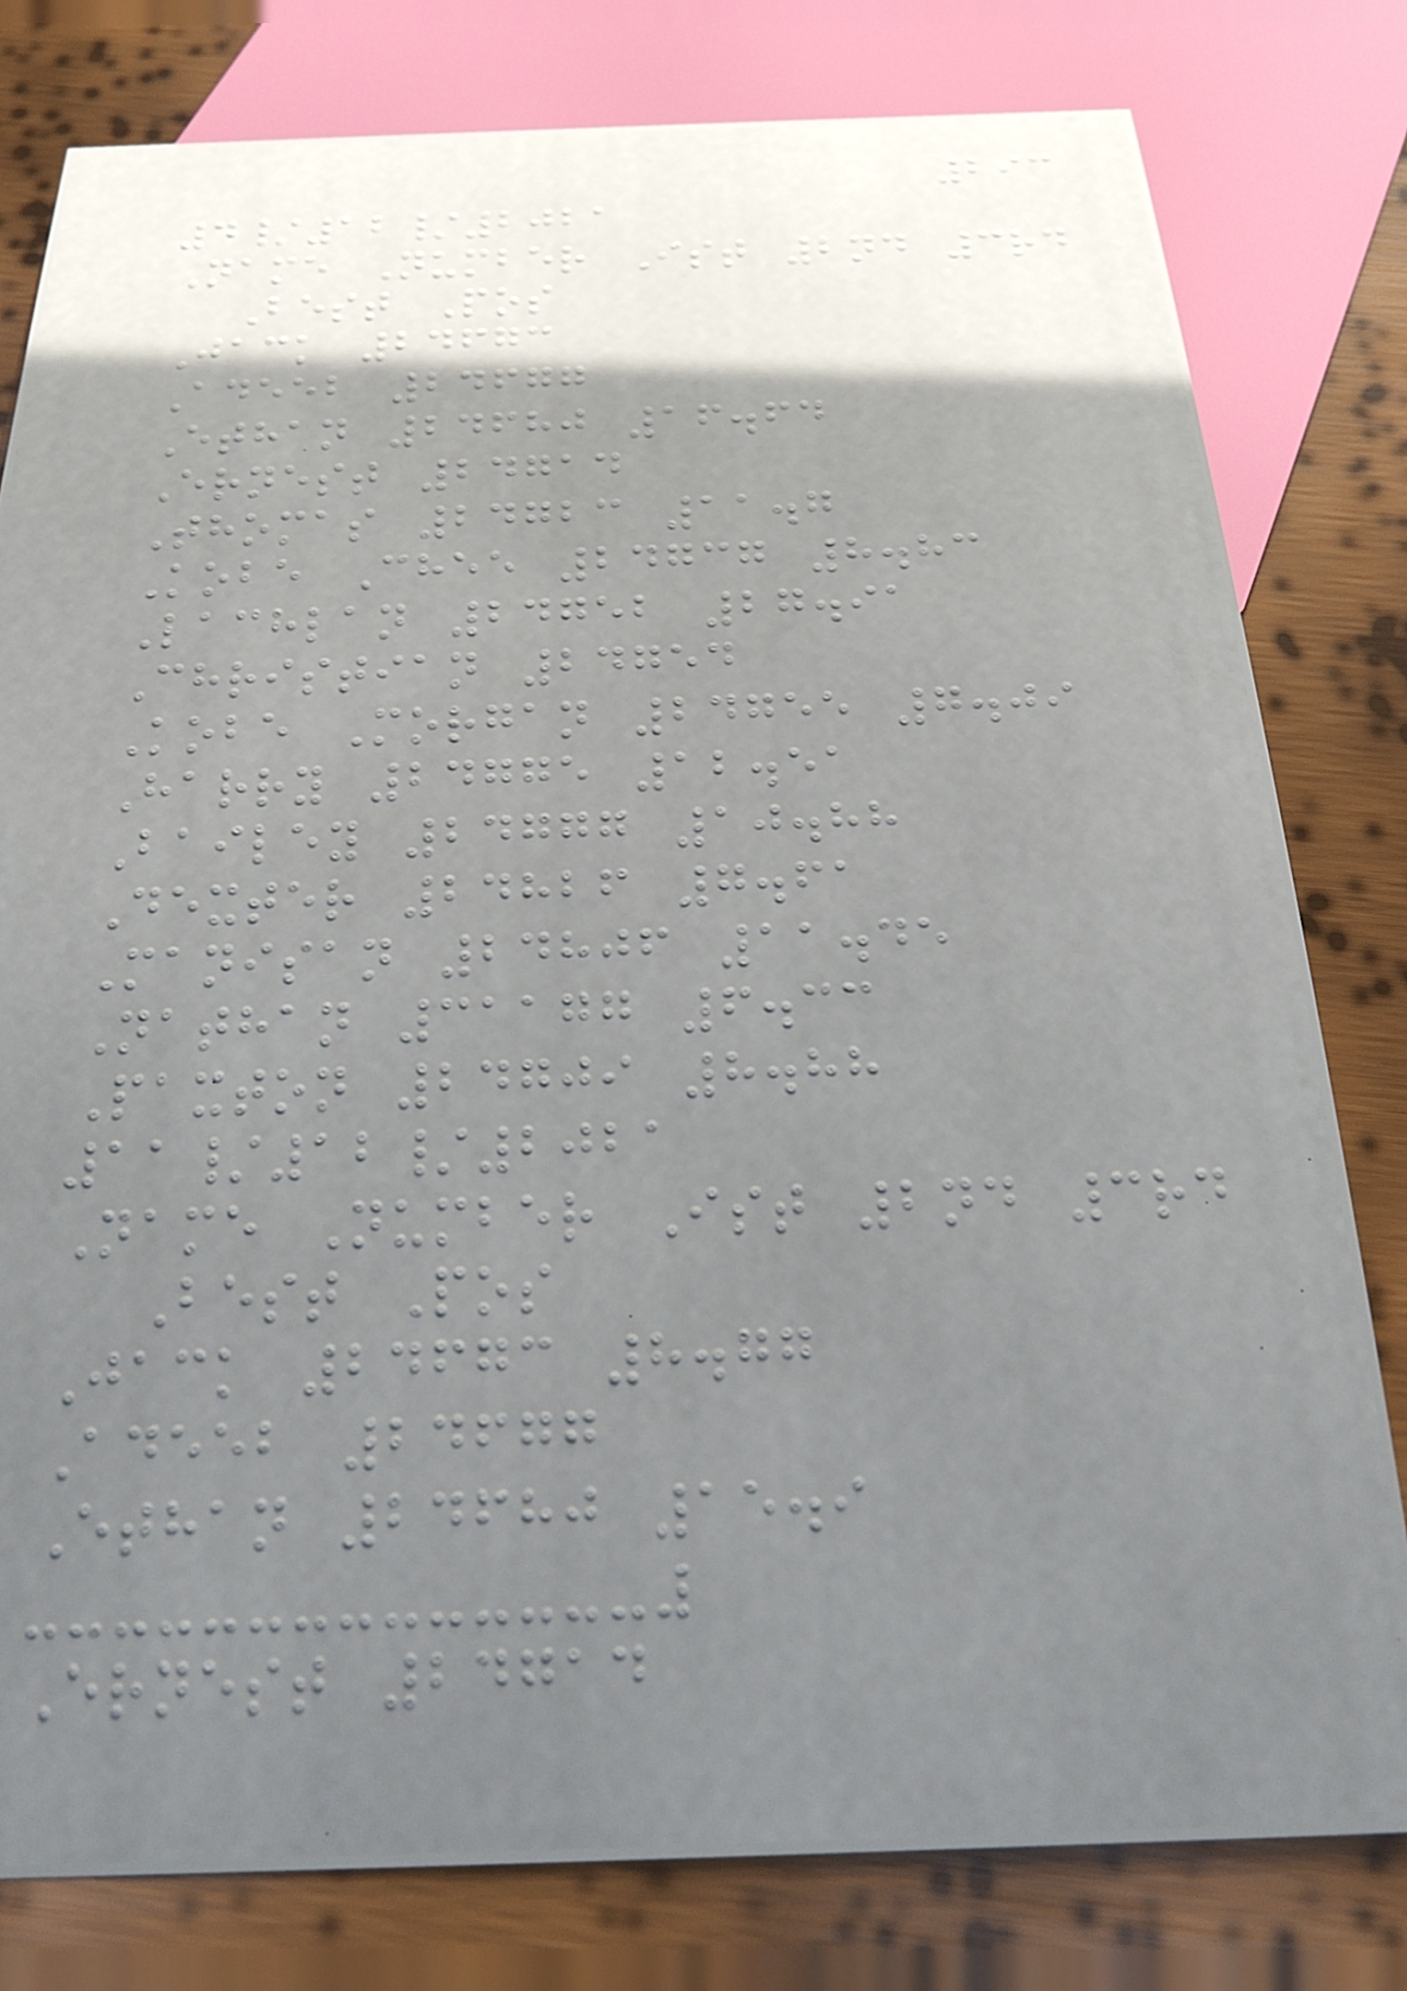293
4/12/2021
Name Number Ist 2nd 3rd
Best Pos
Jack 24673
Adeeb 24677
Ethan 24680 16.64
Ernest 24714
Thomas 24723 11.7
Kobe Chee 24737 8.83
Lachlan 24752 27.91
Christian 24754
Kobe Morgan 24755 7.09
Harry 24775 12.51
Bailey 24777 10.88
Dexter 24826 7.61
Manisan 24806 11.45
Nathan 31177 6.33
Paxton 24709 8.88
11/12/2021
Name Number Ist 2nd 3rd
Best Pos
Jack 24673 8.77
Adeeb 24677
Ethan 24680 15.9
Ernest 24714
